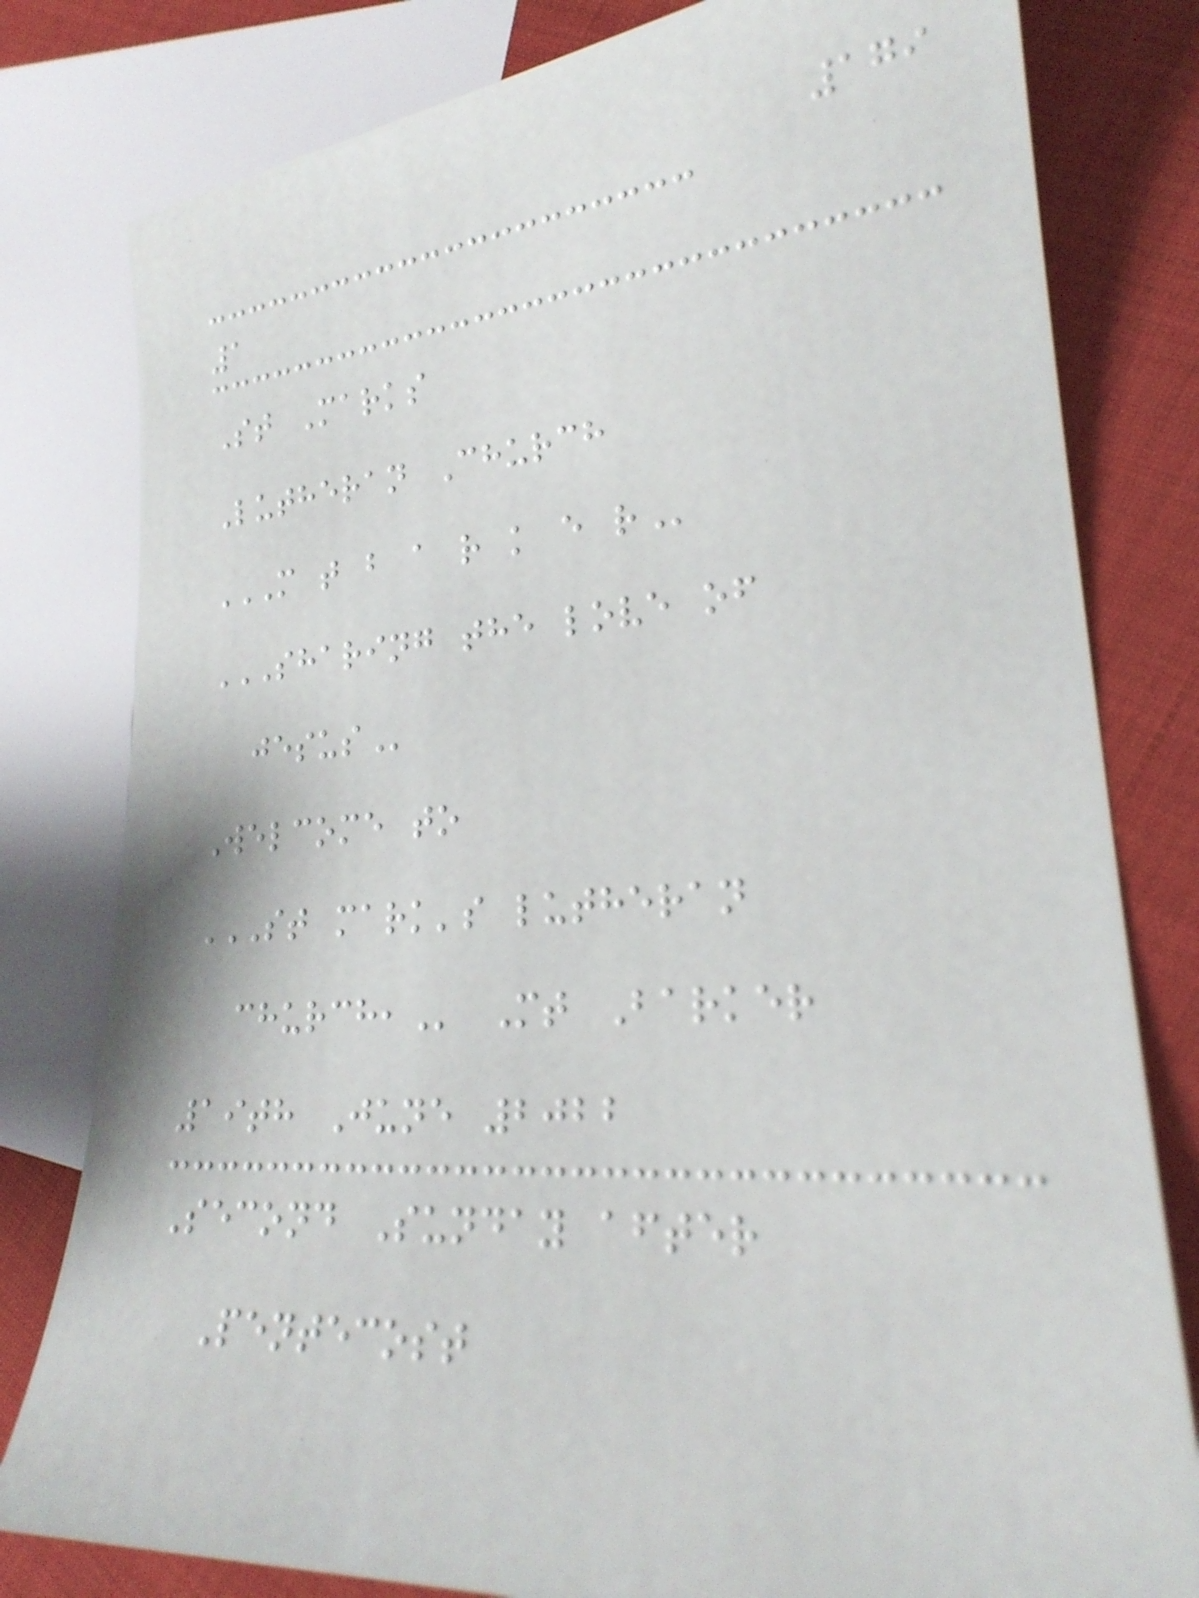179
1
St Marks
Lutheran Church
M T B A R K E R
SHARING THE LOVE OF
JESUS
Welcome to
ST MARK'S LUTHERAN
CHURCH, Mt Barker
19th June 2022
Second Sunday after
Pentecost
